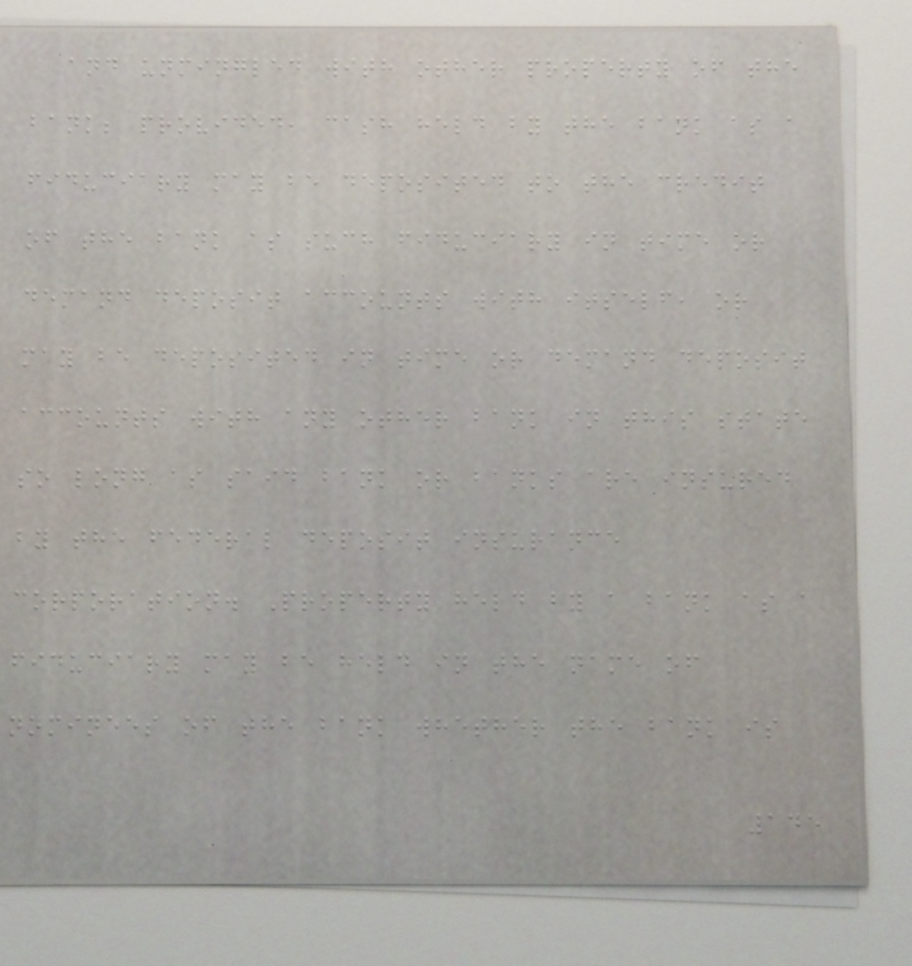and unmingled with other property of the
bank; provided, cash held by the bank as a
fiduciary may be deposited to the credit
of the bank as such fiduciary in time or
demand deposit accounts with itself, or
may be deposited in time or demand deposit
accounts with any other bank in this state
so long as said bank or banks are insured
by the federal deposit insurance
corporation. Property held by a bank as a
fiduciary may be held in the name of
nominees of the bank whether the bank is
145
